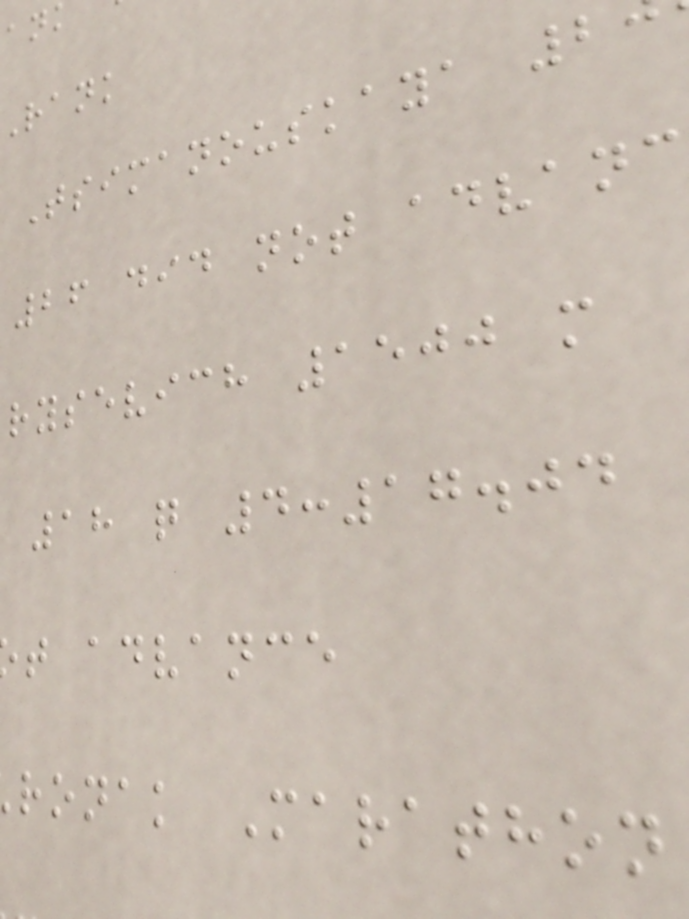rank
Tsimanouskaya 2
26 did not advanc
rysevich 1500 m
18 q 4:17.04
t advance
ronak Marathon
